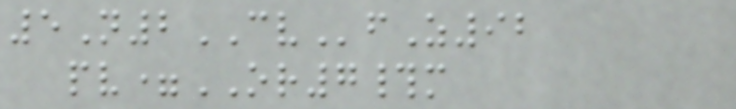5N2CVfZ92
pv=OR7#m
